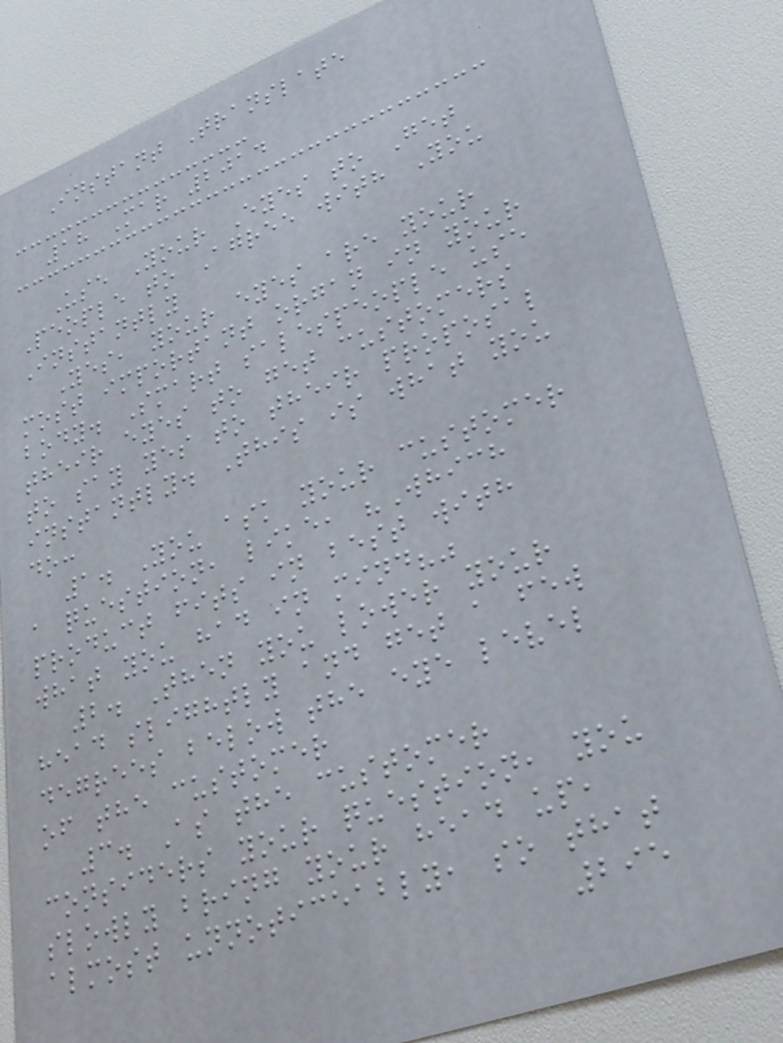Instant Translate
18 Mar 2014
Use Your Eyes to Get
People to Agree with You
Instantly
Yes, your eyes are your
most important organ in your
body. Smart salespeople use
their eyes to get customers
to say yes to their proposal
instantly. This is what you
do:
1. You ask your customer
a question, like, "Which
product fits in best with
what you had in mind?"
2. Then you lower your
head slightly and get a few
degrees below the eye level
of the customer
3. As the customer
considers your question, you
slowly bring your head up,
almost unnoticeably, so that
295
